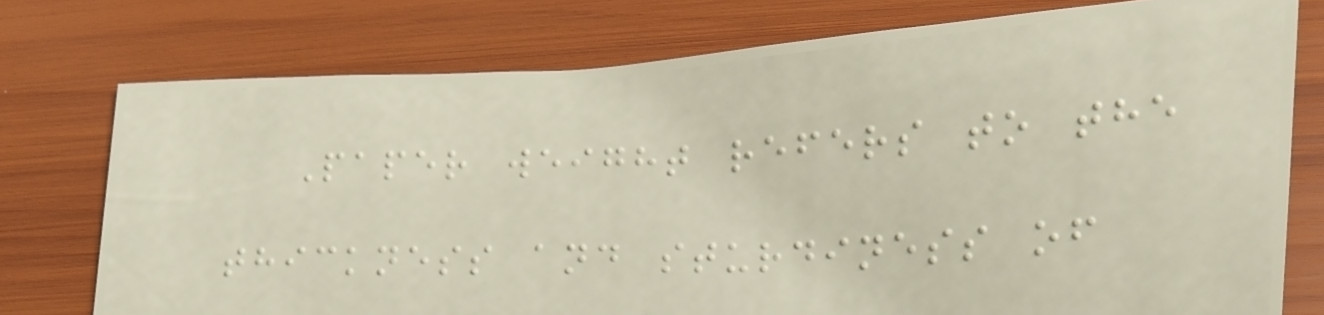Paper weight refers to the
thickness and sturdiness of
